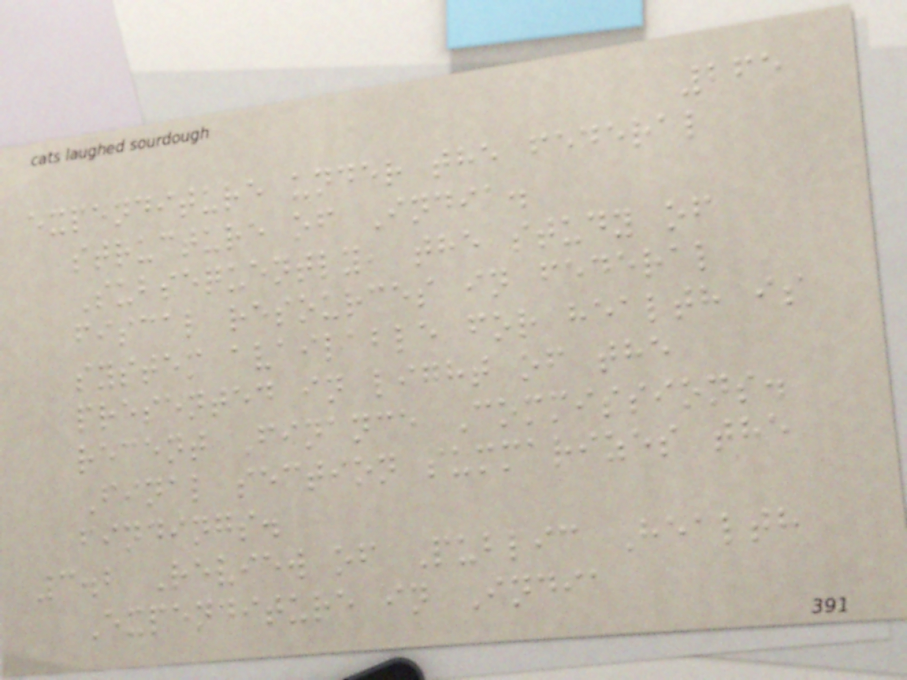265
expenditure under the federal
structure of India.
Subsequently, the study of
fiscal resources in federal
system available for health is
presented in light of the
recent Finance Commissions.
Final section summarizes the
findings.
3.2 Review of Public Health
Expenditure in India
